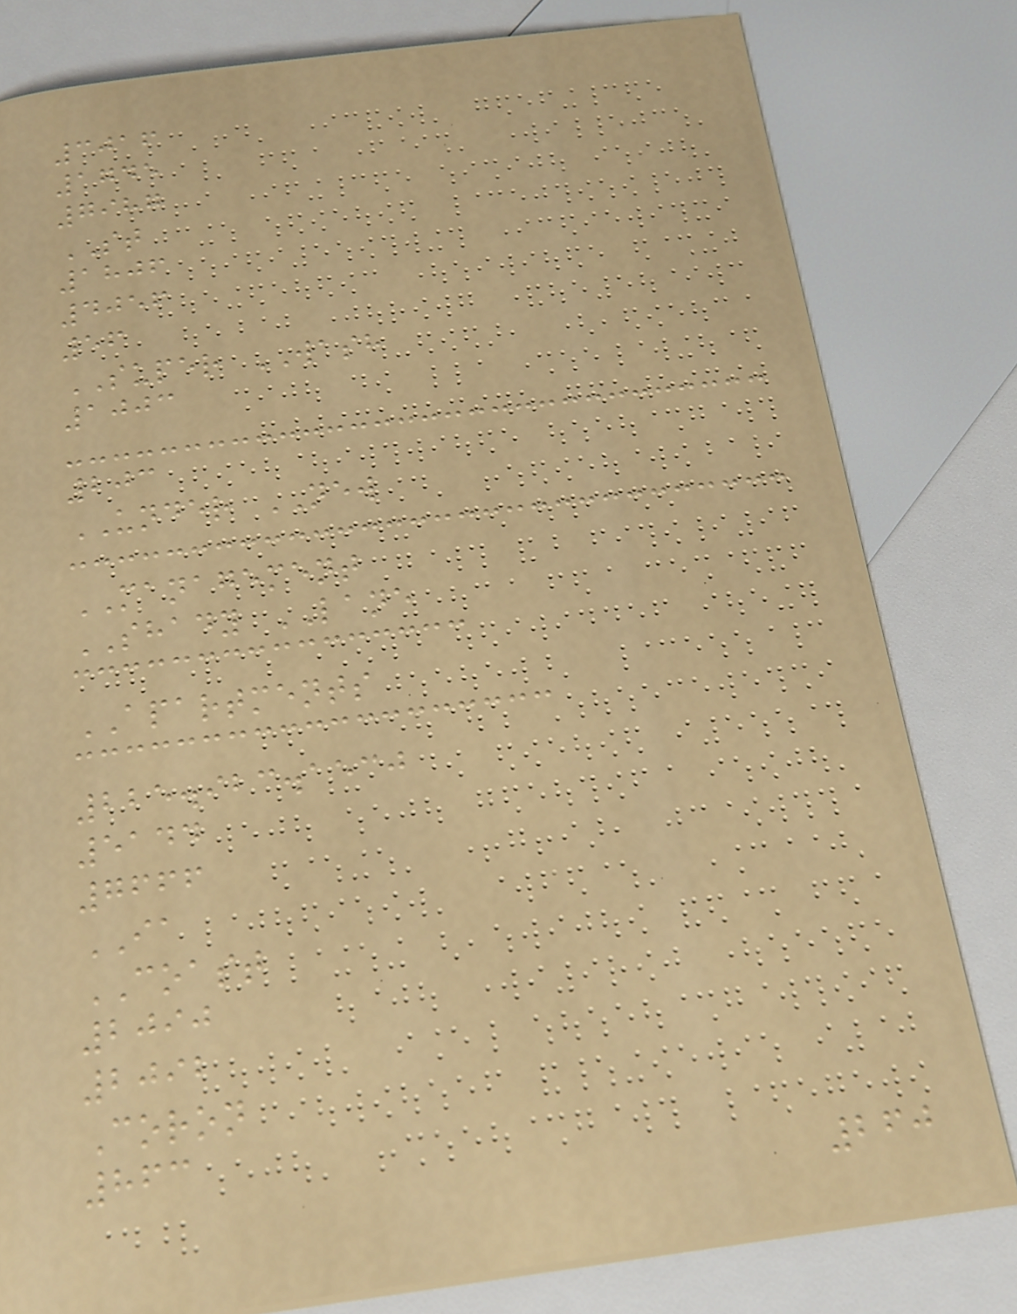3016
1745
7987
ST
1806
4056
56
SUPER WASH
1003
203
UNDER NEW
MANAGEMENT
SHADY LANE
APARTMENTS
225.923.1530
5144
7666
IA
COAST
2090
2092
Coron
863
260
